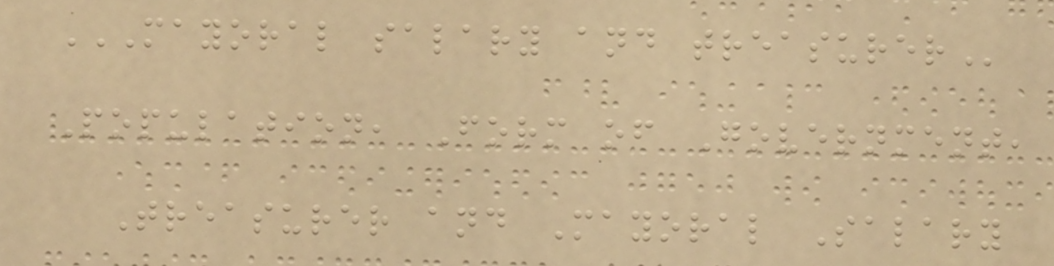MAYORAL SALARY AND TREASURER
Population, Form of Government,
Treasurer and Mayoral Salary
